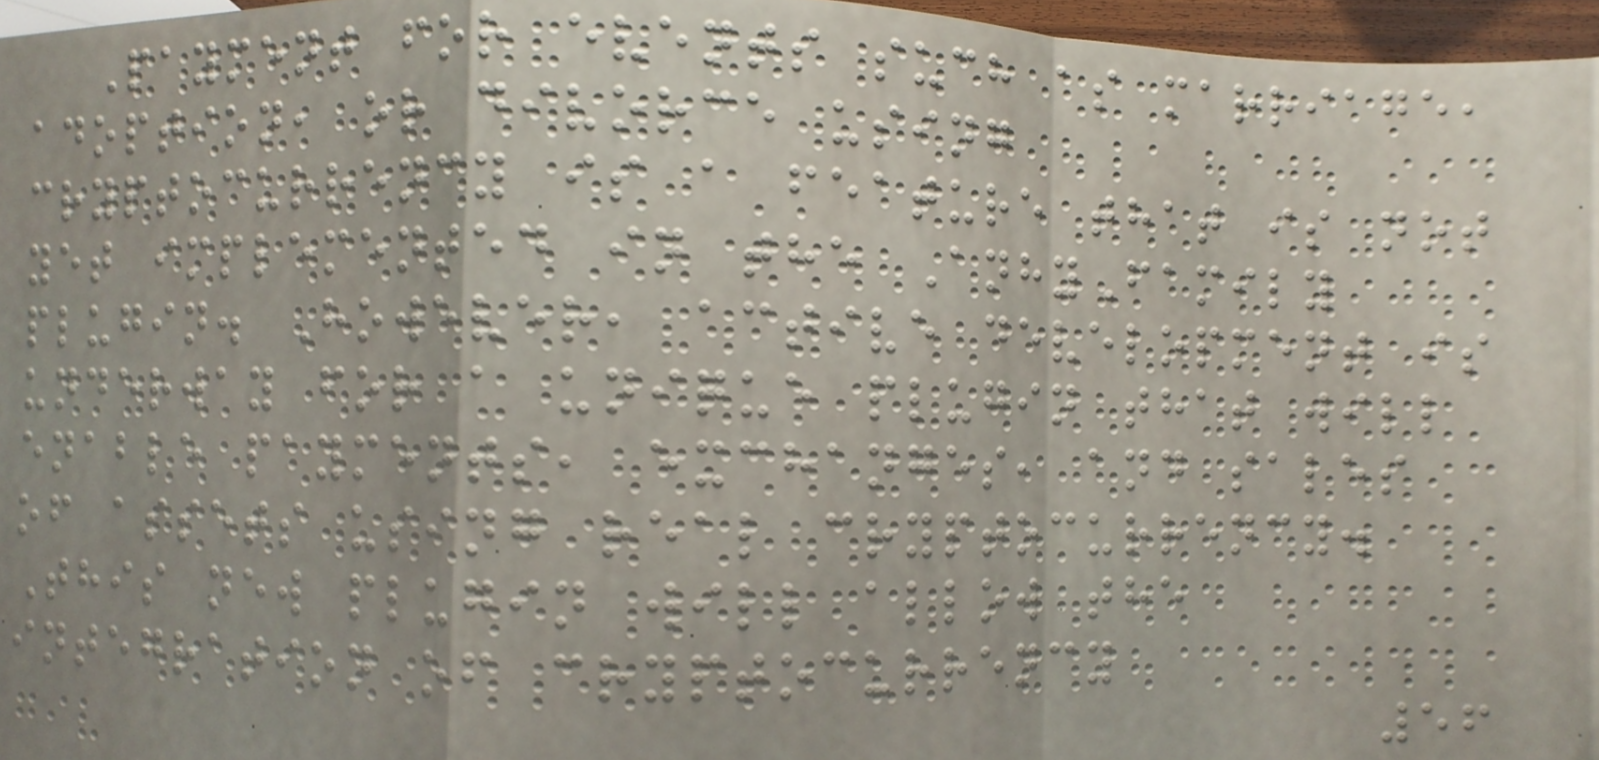Payment for events such as marriage,
adoption, or divorce using
cryptocurrency is a feature that is not
yet implemented in the AnhyFamily
plugin. However, active development is
underway for a unique plugin that will
enable payments, exchanges, and sales
of assets using real cryptocurrency.
This new plugin will allow the
integration of cryptocurrency
56
